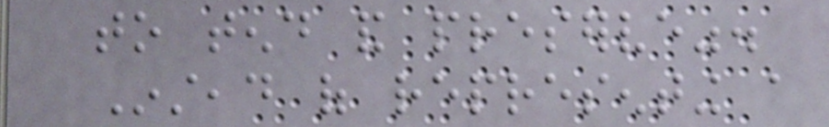to tend and preserve".
Instead of representing a
